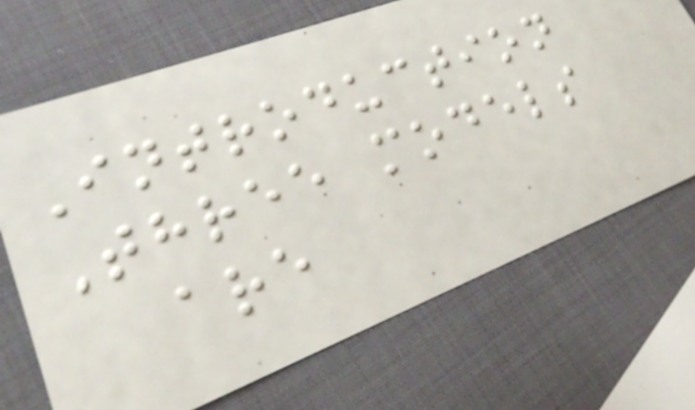Introduction
Three models
are
